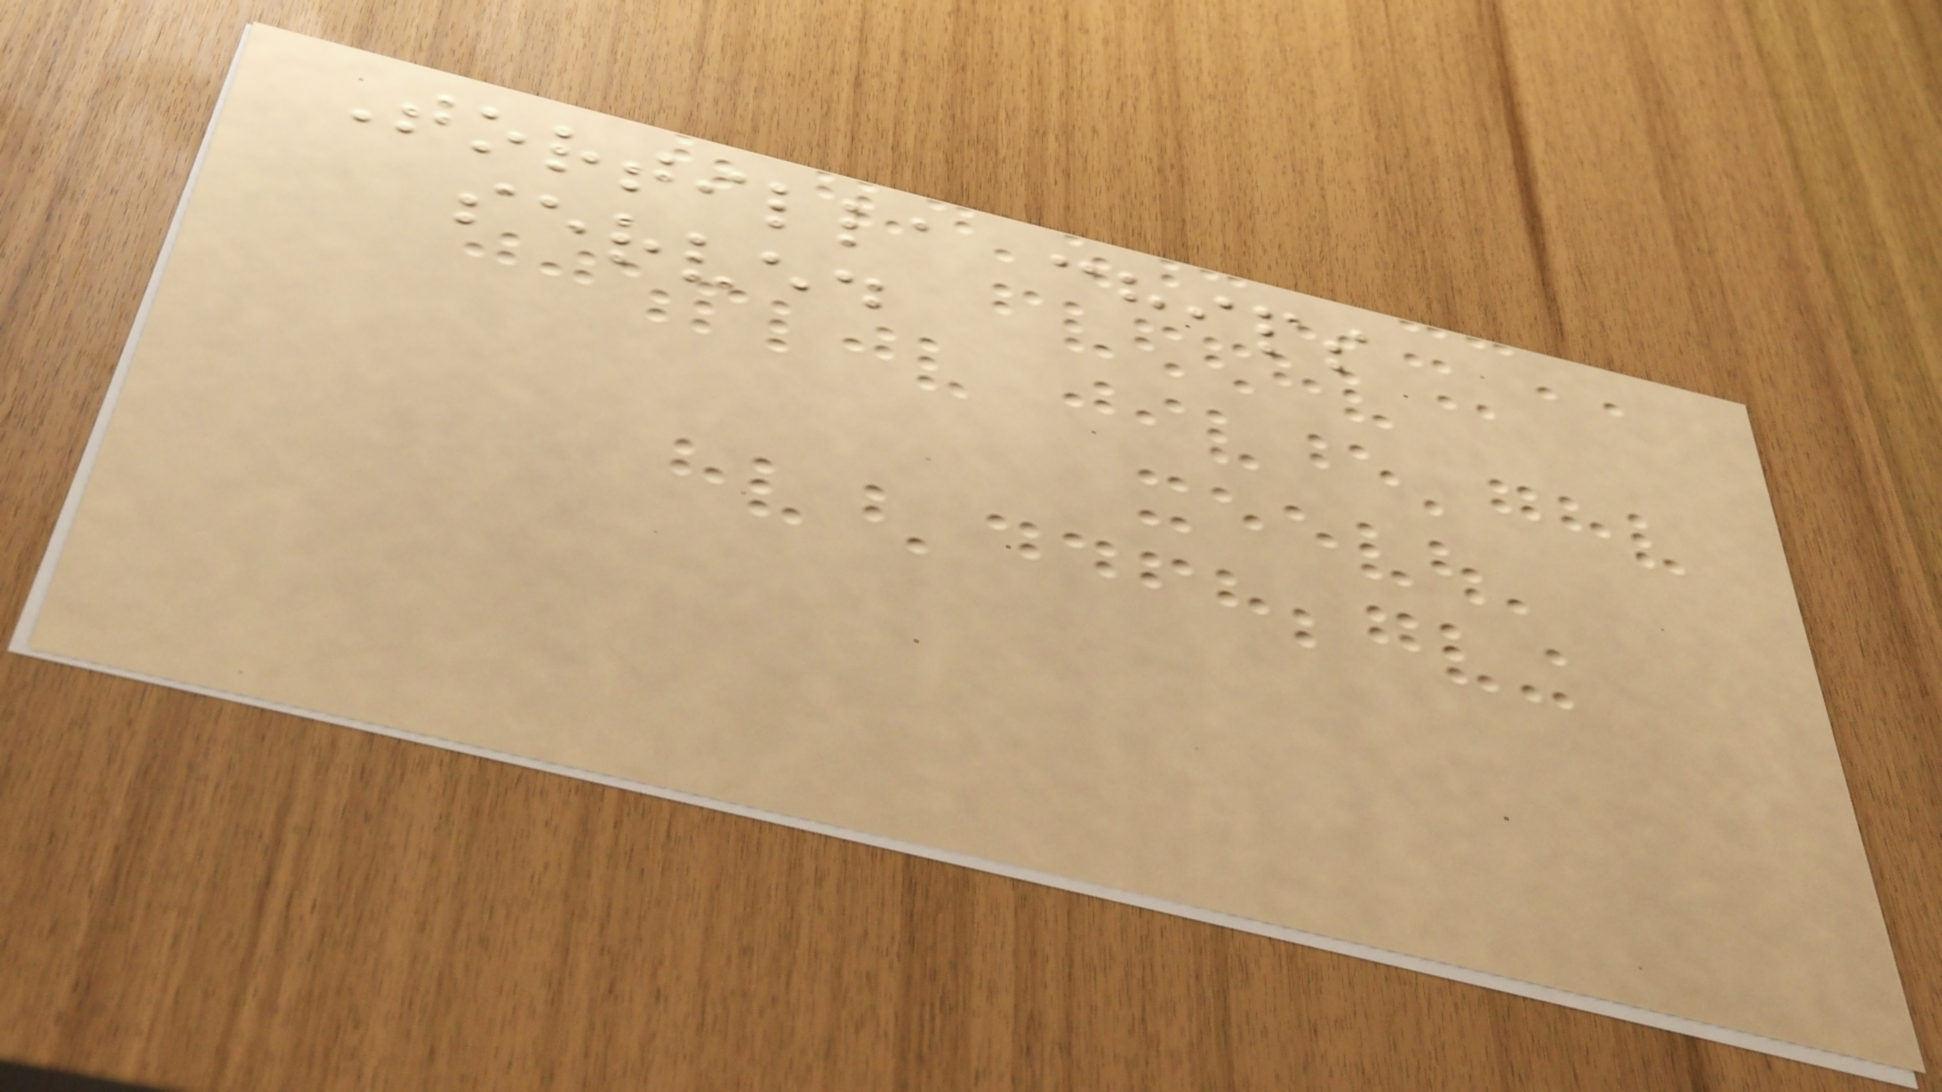Tortilla chips
served
